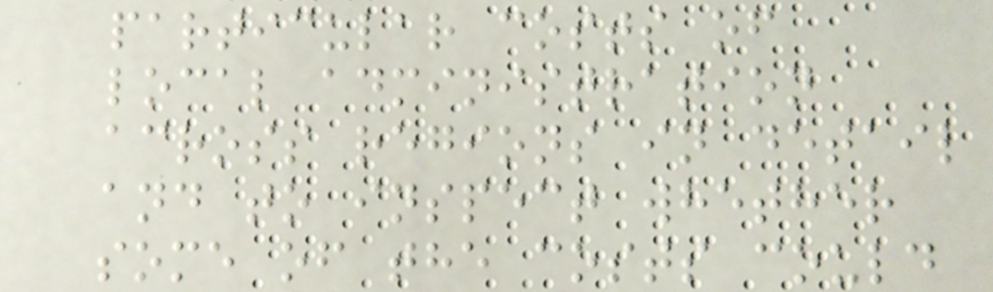particular costs of
local administration
across regions in detail
and to inspect whether
some of the costs could
